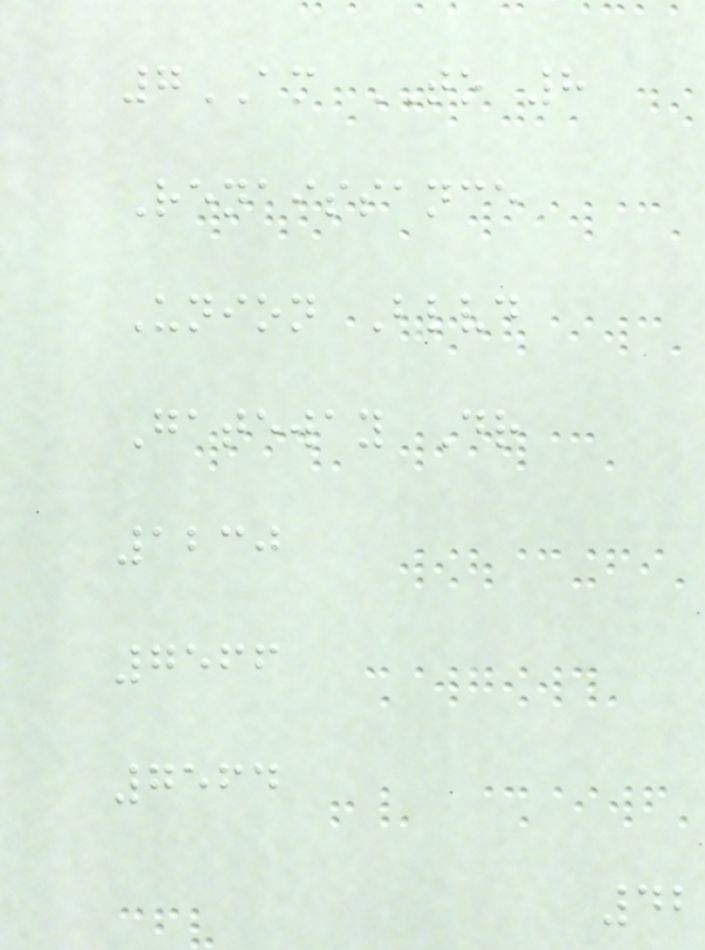7AM TO 8
Renaissance
Union Blvd
Gateway Dr
1230
7566
7564
42
